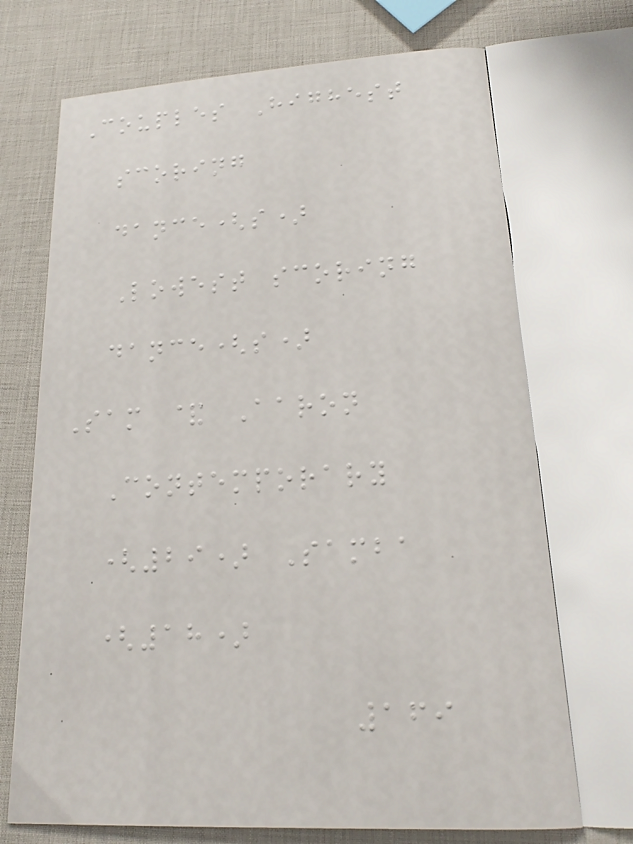Couples Highest
scoring
dance(s)
Lowest scoring
dance(s)
Sam & Aaron
Contemporary
(29) Samba
(18)
169
